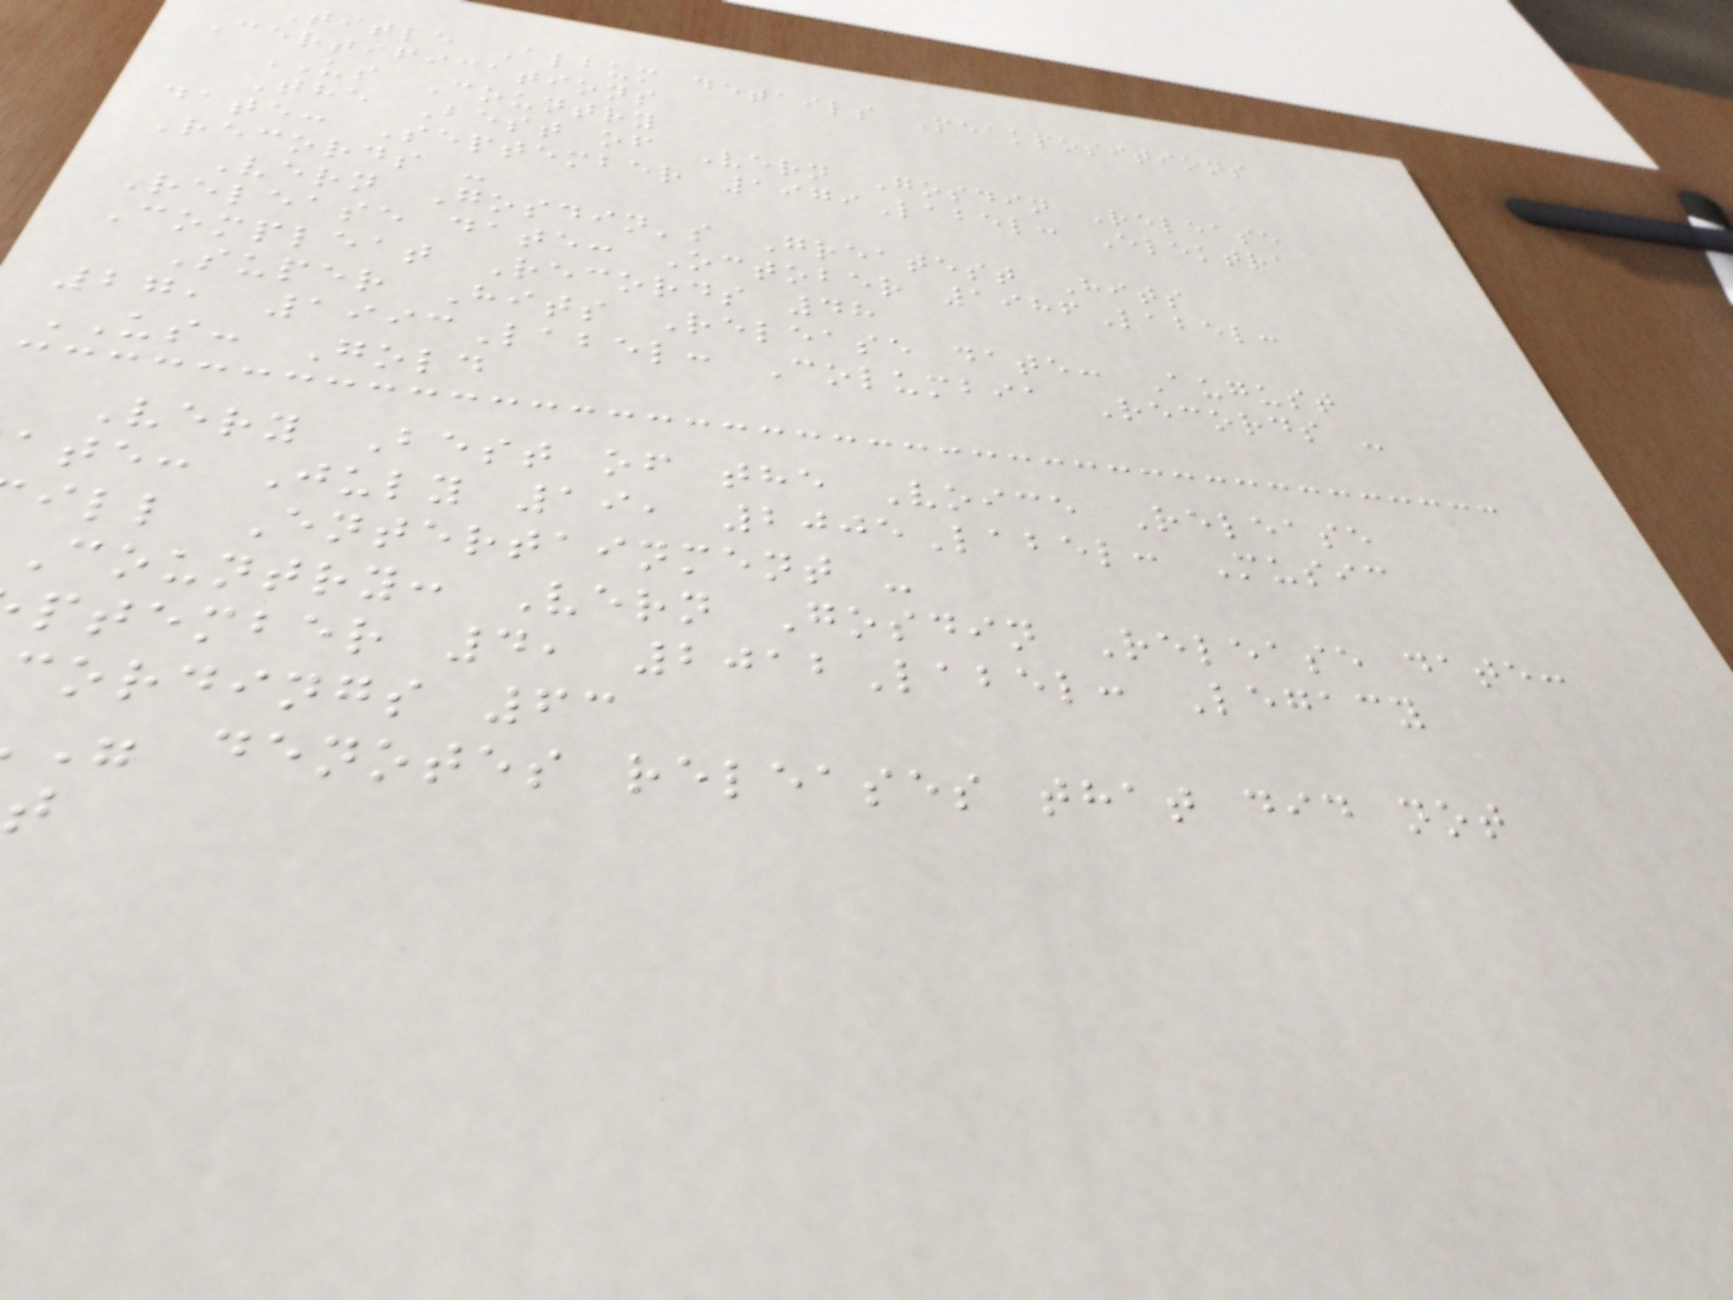Title Album details Peakpositions
Certifications
US Country
The Best of Vern Gosdin Release
date: September 1979Label: Elektra
Records -
Vern Gosdin's Greatest Hits
Release date: October 1986Label:
Compleat Records 48
Super Hits Release date: August
27, 1993Label: Columbia Records -
US: Gold
Very Best of the Voice Release
ate: July 19, 2005Label: Music
ill Entertainment -
Country: Vern Gosdin Release date:
ptember 4, 2012Label: Legacy
cordings 63
